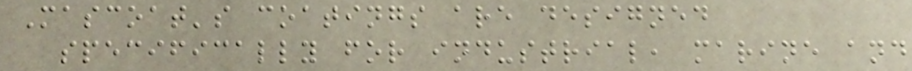Mascoat's coatings are designed
specifically for industrial, marine and
